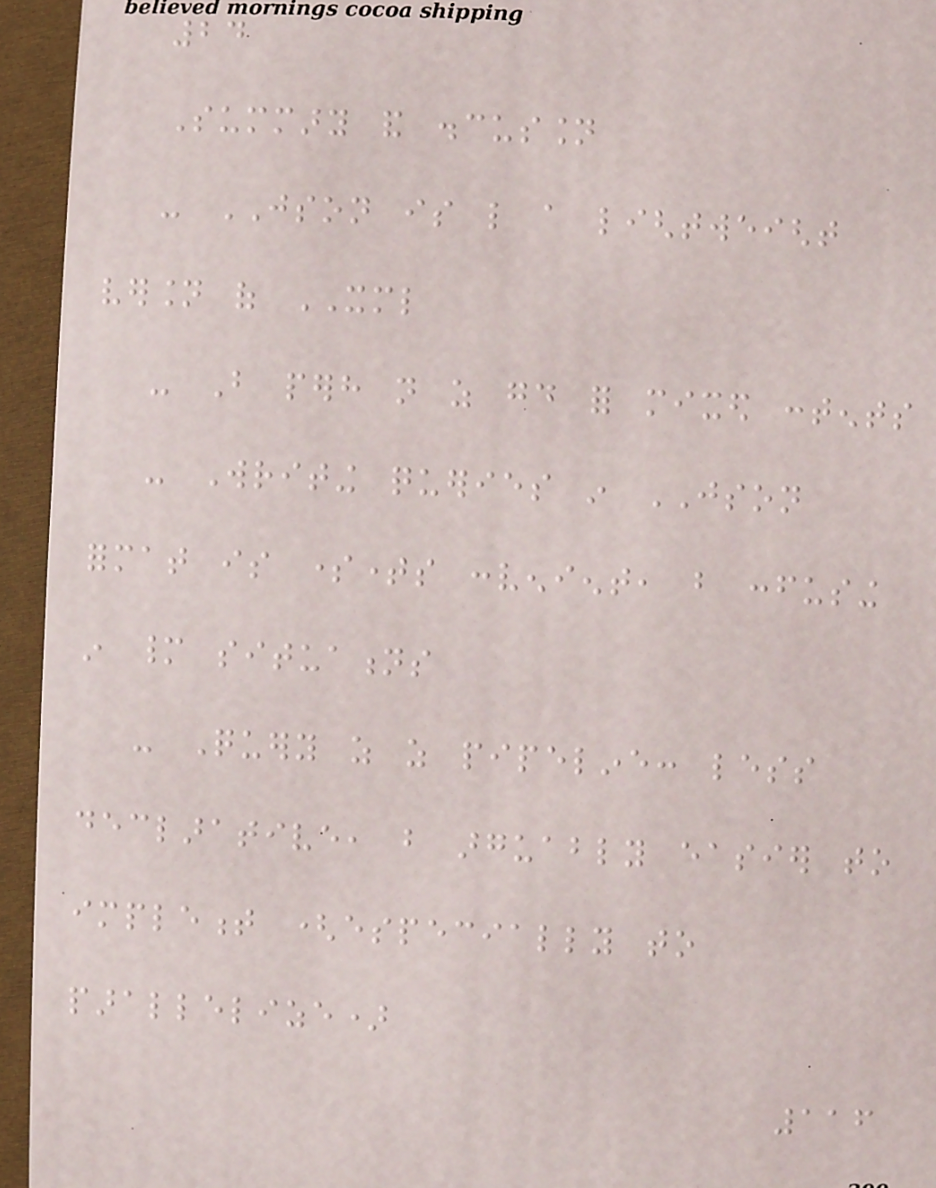24
Summary and discussion
- JSON is like a lightweight
version of XML
- But perhaps not as good for mixed contents
- Writing queries in JSON
format is sometimes convenient, but confusing
in many situations
- Query as as pipeline: less
declarative, but arguably easier to
implement (especially to
parallelize)
116
